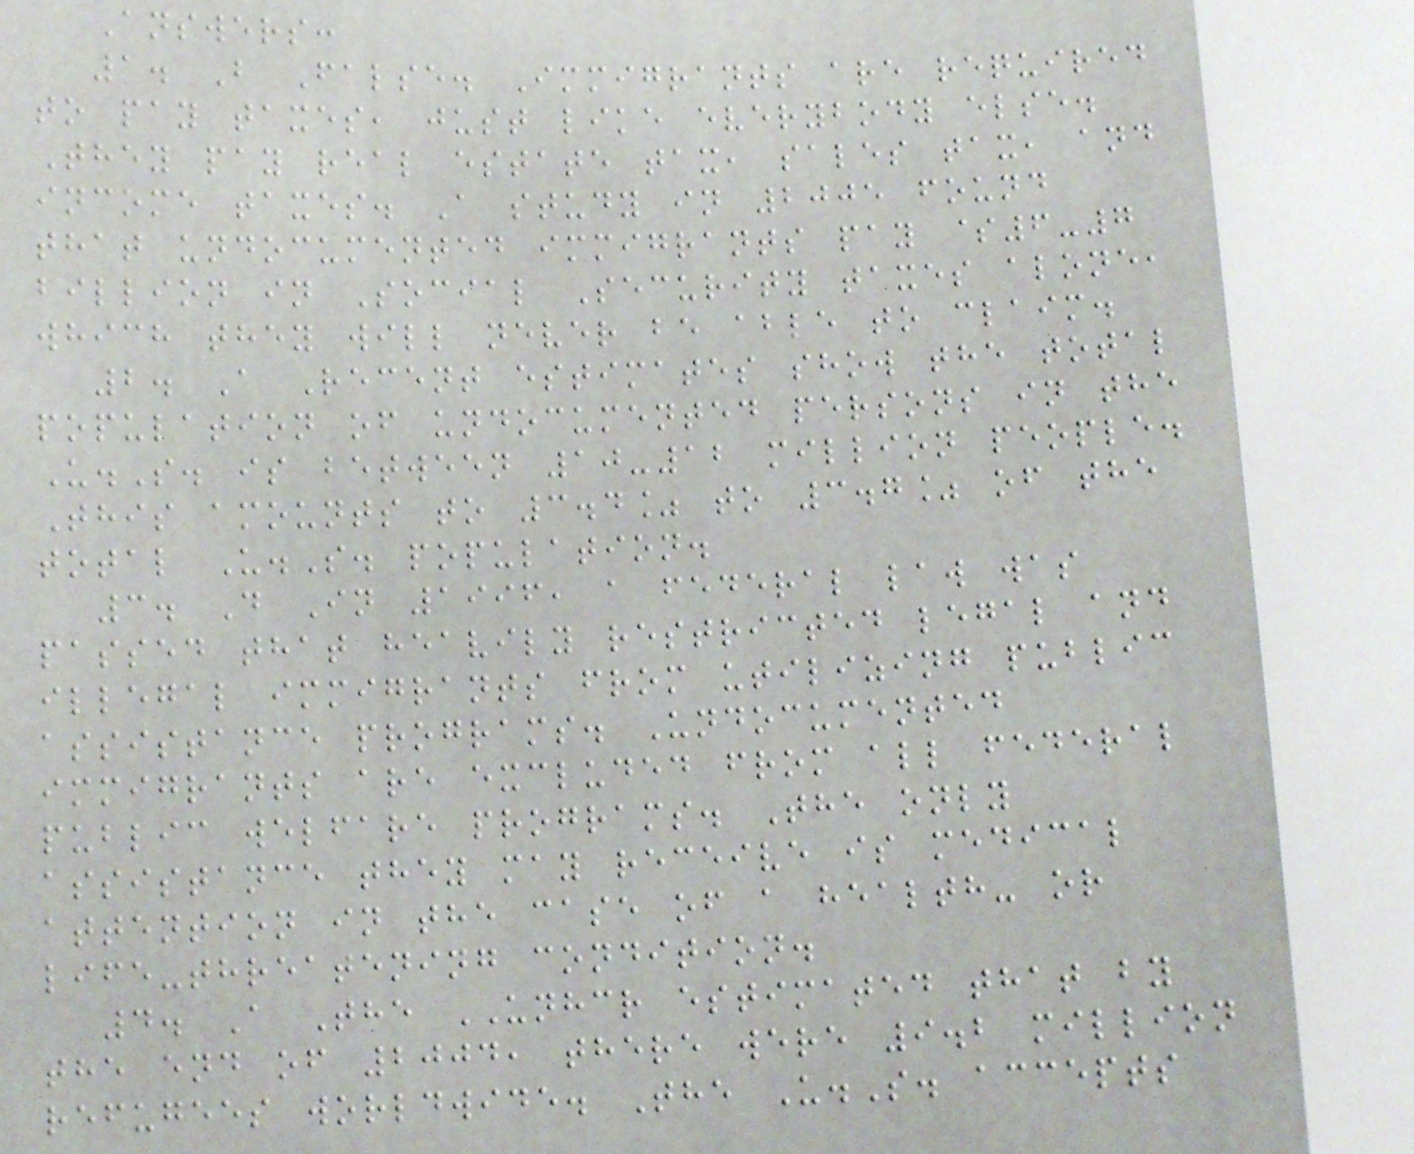Answers:
1. B False. Immigrants are required
to pay taxes, just like everybody else.
They pay real estate tax, sales tax, and
income taxes. A study in 2005 found
that undocumented immigrants pay $6-7
billion in Social Security taxes alone,
which they will never be able to claim.
2. A Recent estimates show the total
population of undocumented persons in the
U.S. is between 10-12 million people.
This amounts to 3.4% to 3.7% of the
total U.S. population.
3. D In 1996, a federal law was
passed that heavily restricted legal and
illegal immigrants from utilizing public
assistance programs. Undocumented
immigrants are excluded from all federal
public welfare programs. The only
assistance they may receive is medical
attention in the case of a health- or
life-threatening condition.
4. A The UNHCR estimated that by
the end of 2004, there were 9.2 million
refugees worldwide. The U.S. accepts
